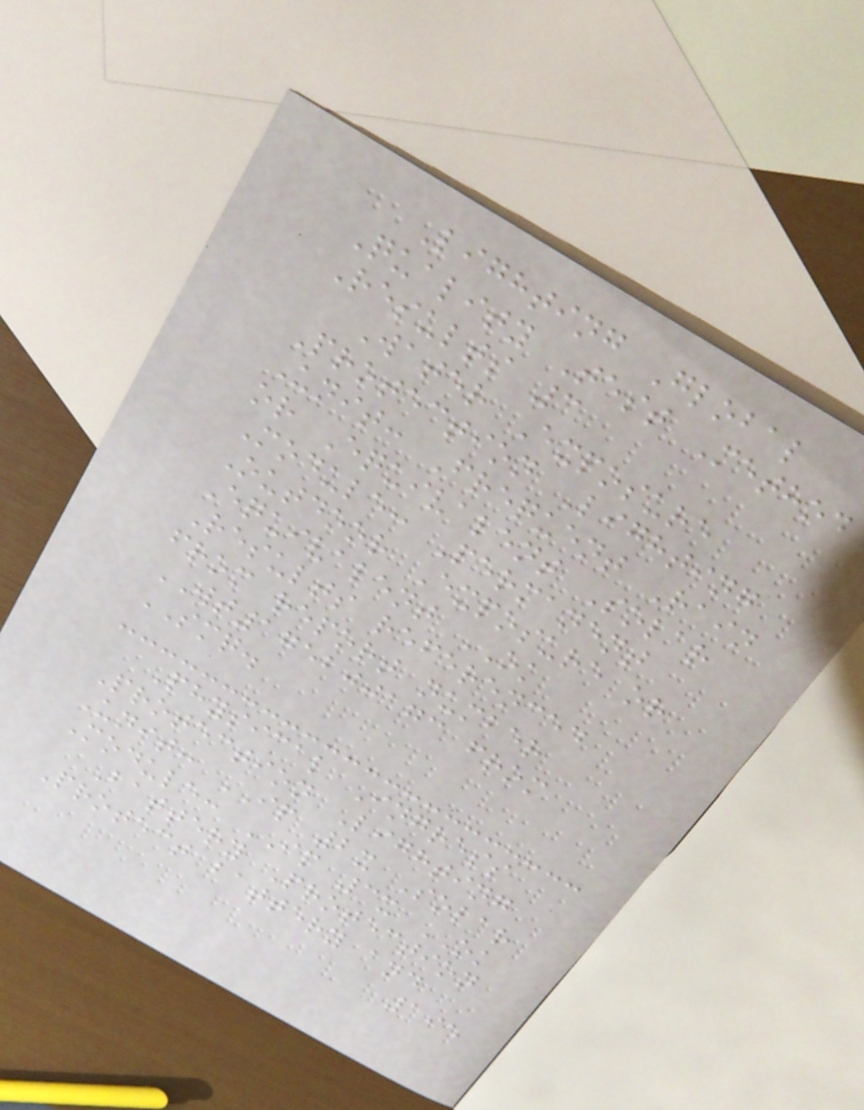Lighting Global
Quality Test Method
Results 3
Water Exposure
Protection Lighting
Unit: Frequent Rain
or Equivalent Solar
Module: Permanent
Outdoor Exposure or
Equivalent OK
Results referenced
from report number
WT175200173 from
SMQ.
Physical Ingress
Protection Lighting
Unit: IP 2x Solar
Module: IP 3x OK
Battery Protection
Protect battery and
195
